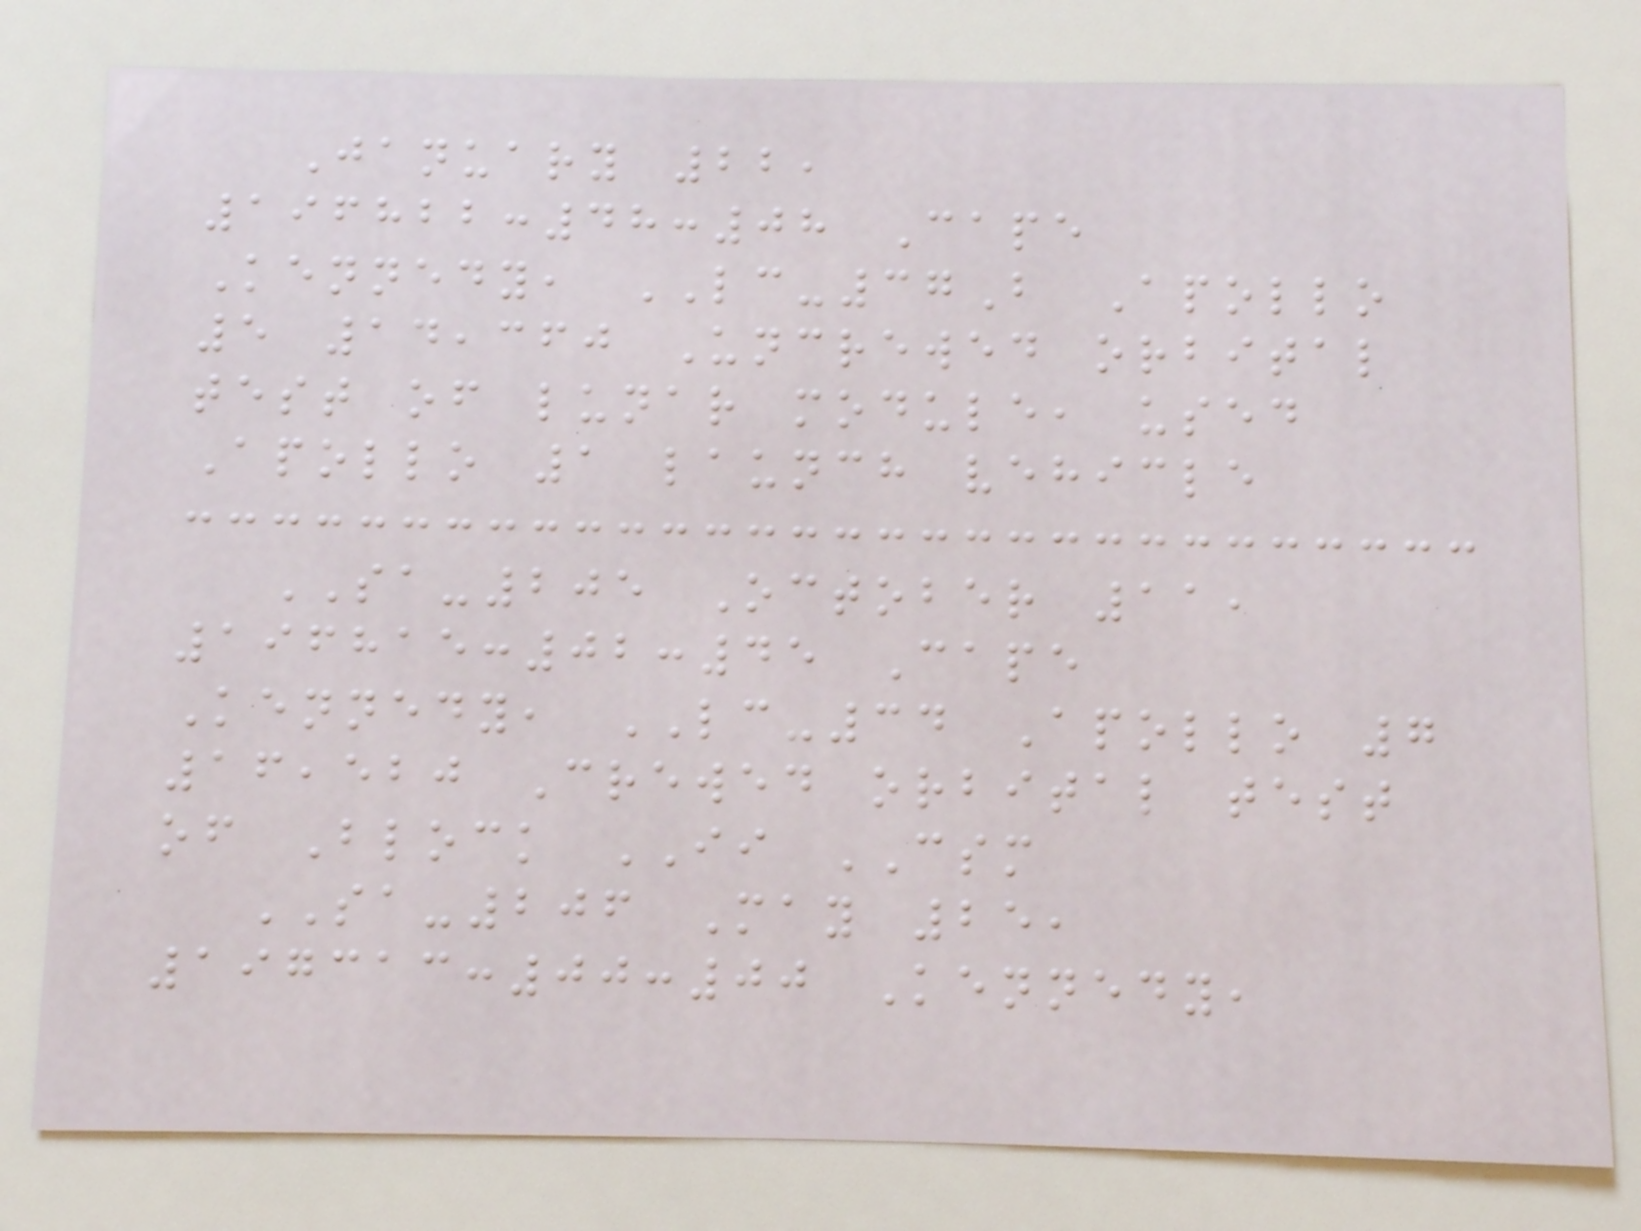January 22,
196822:48:08 Cape
Kennedy, LC-37B Apollo
5 14,360 Uncrewed orbital
test of lunar module, used
Apollo 1 launch vehicle
SA-205 October 11,
196815:02:45 Cape
Kennedy, LC-34 Apollo 7
16,520 Crewed orbital test
of Block II CSM
SA-206 May 25,
197313:00:00 Kennedy,
